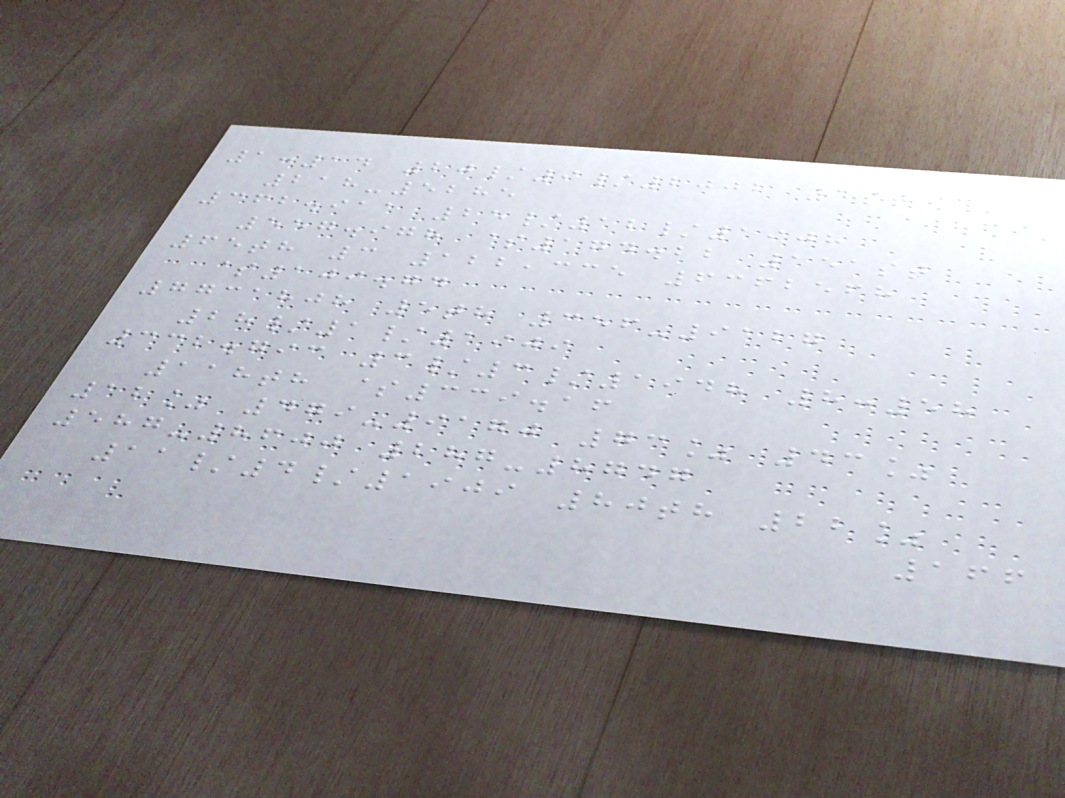1:14 20/9/2002 1st
218-5285
362.911 25/12/1908
557.978 $174.22 151st
65th 3 122,335 6362568
$109.74
7731808 5th 356-9127
28/1/1909
332.793 3/3/1948 8:58
118th $339.16
12% 479-9170 73% 43%
587-8600 287-8747
11/4/1909 80th 22%
166
